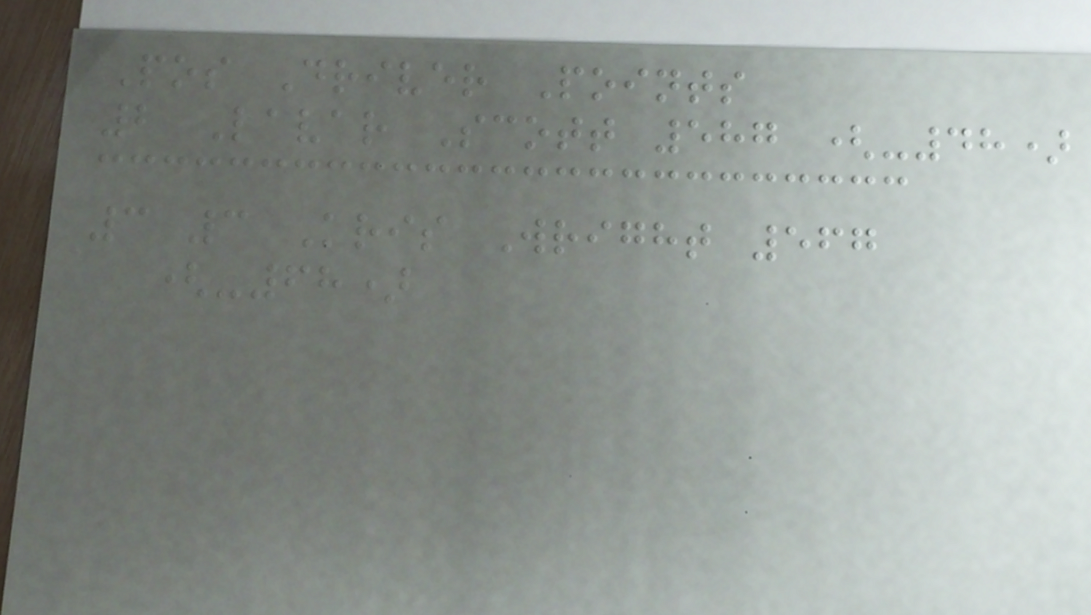Pos Driver Points
2 Lavar Scott 587 (-48)
3 3 Kris Wright 567
(-68)
